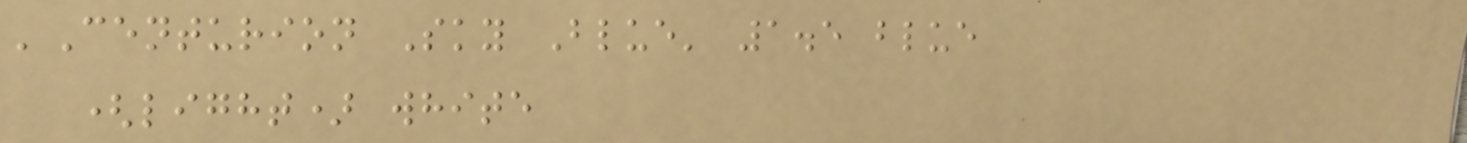'Centurion Sky Blue' 1.5 blue
(light) white
